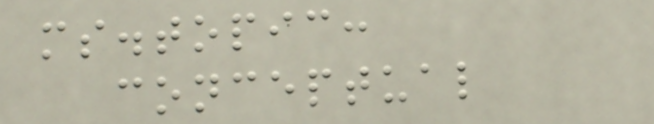ms.topic:
conceptual
